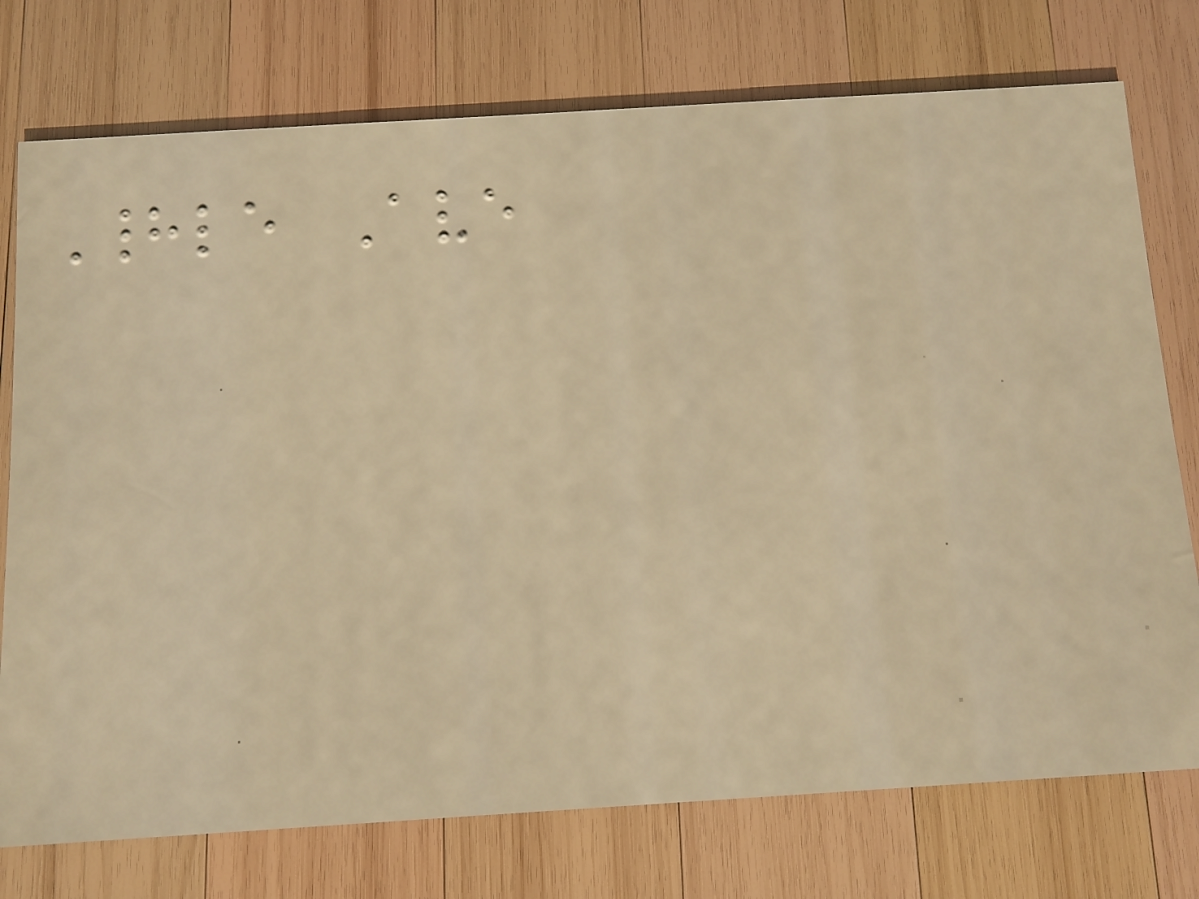Hadle Ave
